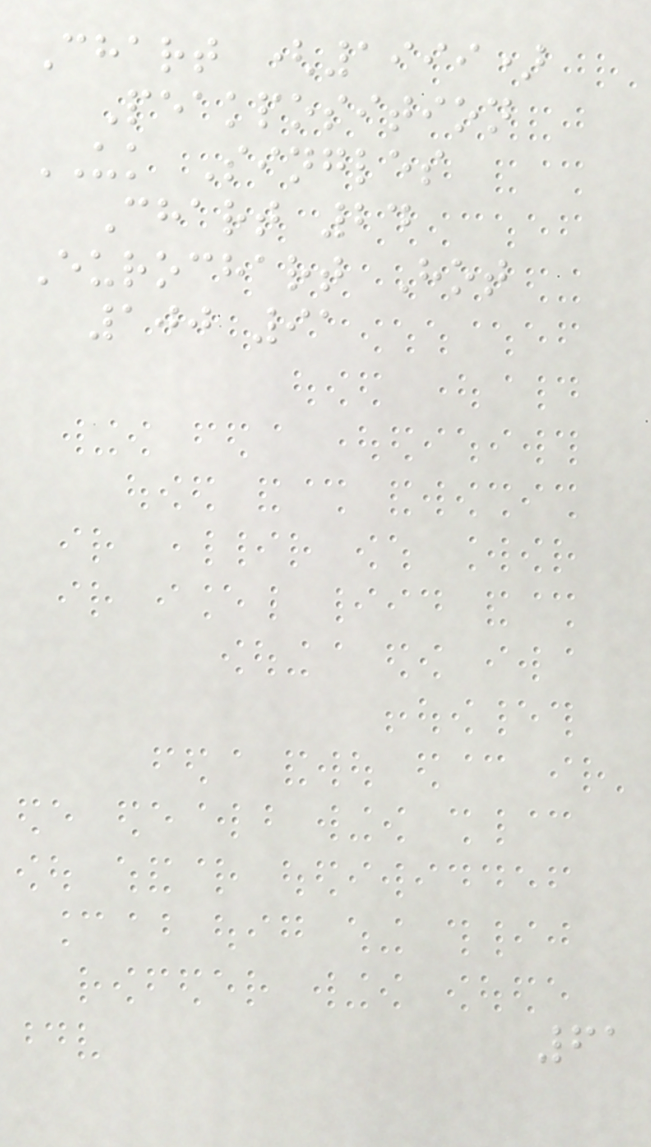Chart (1999)
Peakposition
UK Singles
Chart 24
Eurochart Hot
100 91
61
